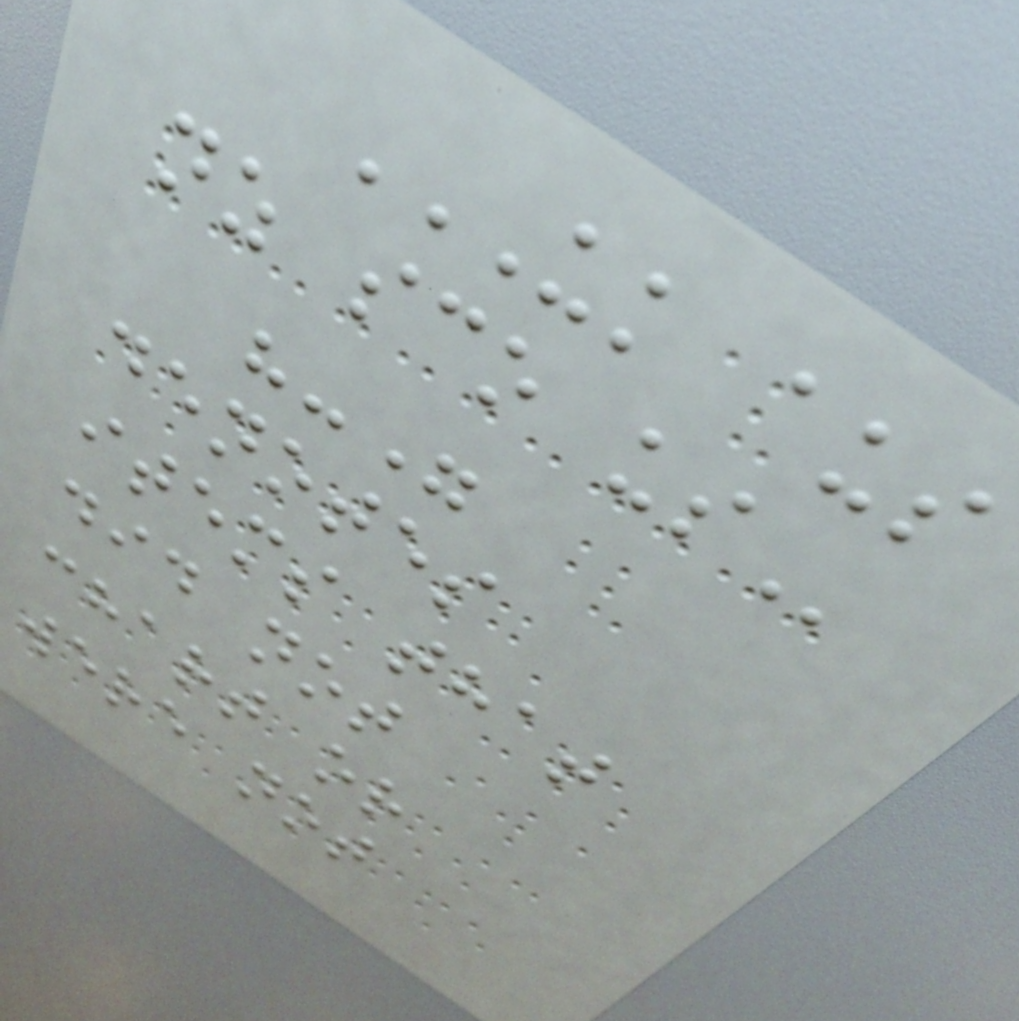UK AUS
NZ SCO US
"-"
denotes
items that
did not
chart or
were not
